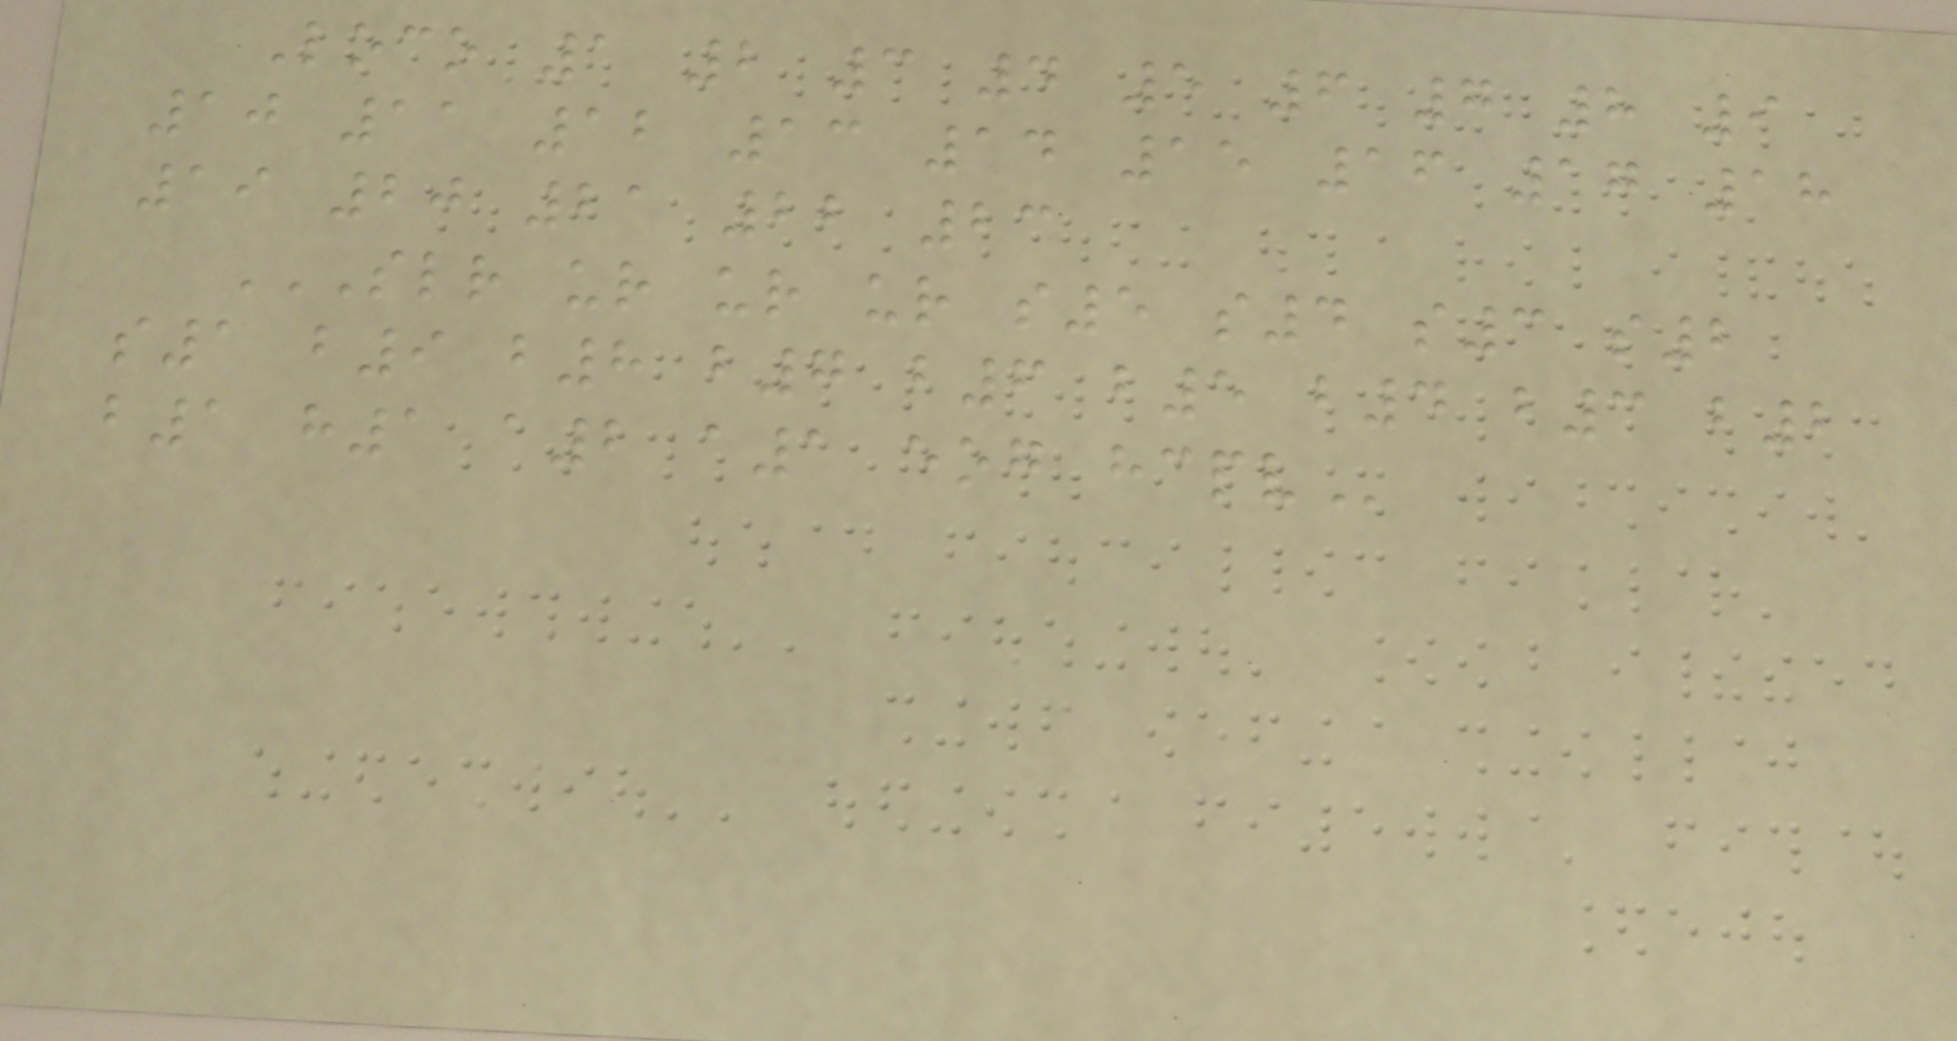Loco 1 2 3 4 5 6 7 8 9
10 11 12 13 14 15 16 17 18
19 20 21 22 23
SLR UR UR UR S5 S4 S3 S2
S1 B9 B8 B7 B6 B5 B4 B3 B2
B1 H1 A2 A1 EOG HCPV
